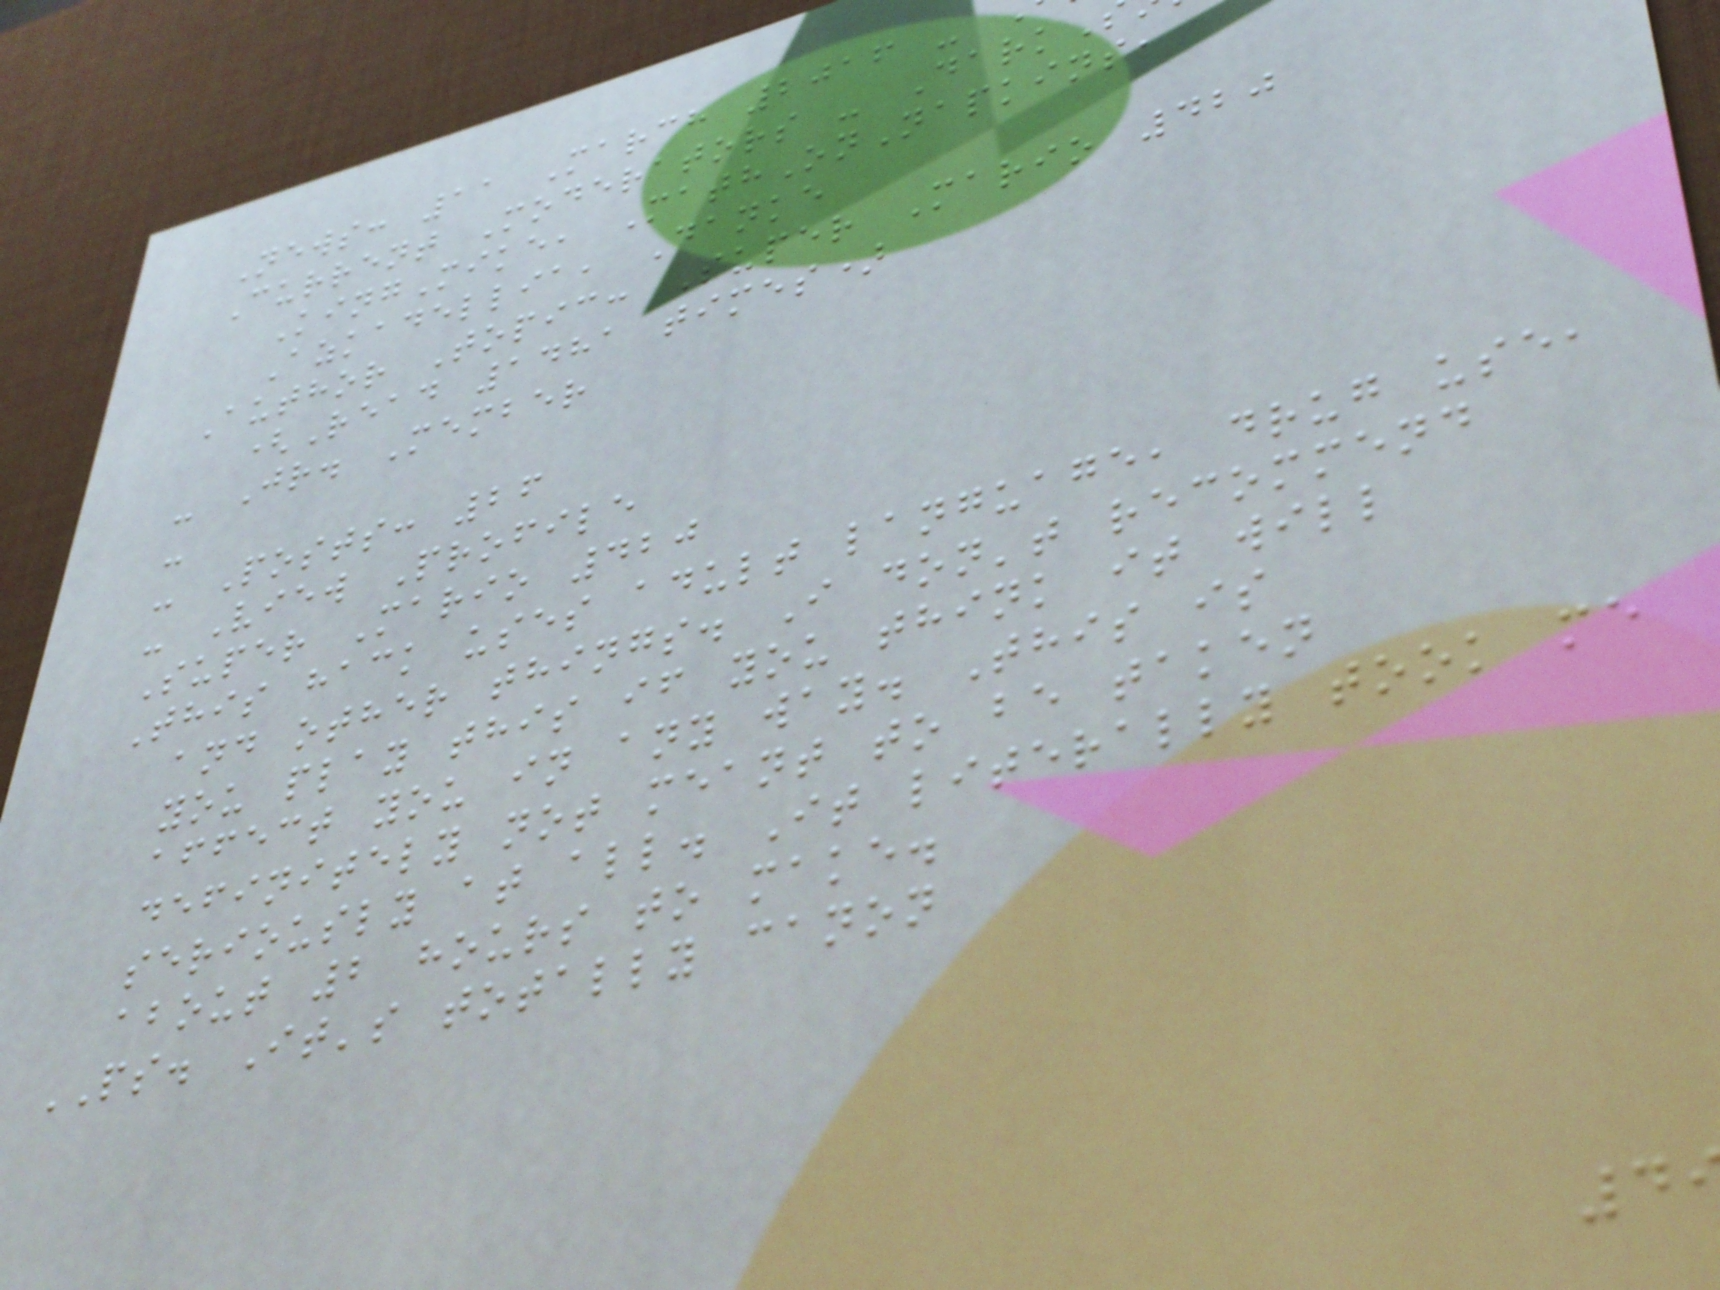News: 11 March 2016 -
Current Moderators - Dark
KingMike, MathOnNapkins,
Azkadellia, Danke
Author Topic: Super Mario 420
(Read 1481 times)
- Jr. Member
-
- Posts: 26
- View Profile
Super Mario 420
This hack uses adult language, drug use,
and other things. I don't recommend
you play this if you think it will
affect you in any way. This is
definitely not meant to be taken
seriously at all. It literally took me
about 2 hours to make.
PS. It's totally canon
